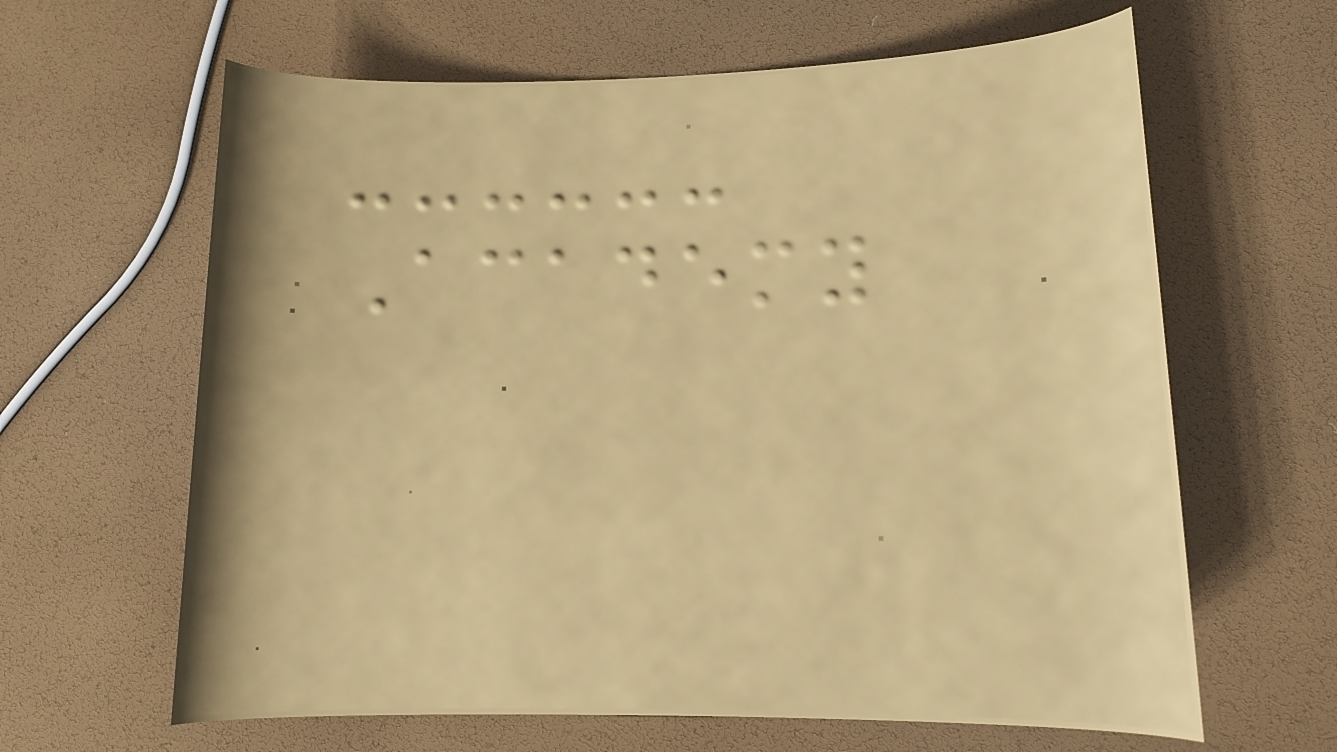Academy
